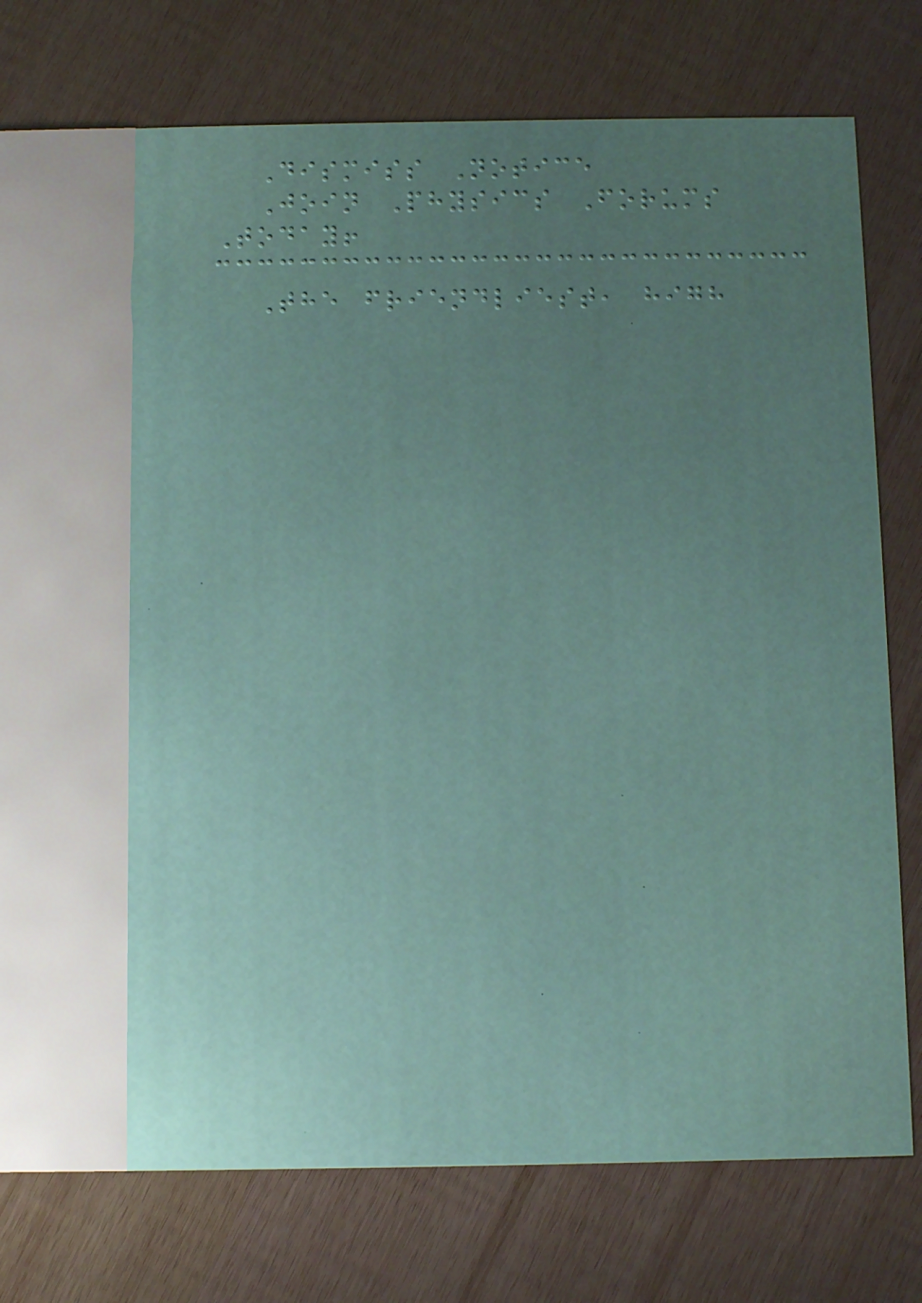Dismiss Notice
Join Physics Forums
Today!
The friendliest, high
